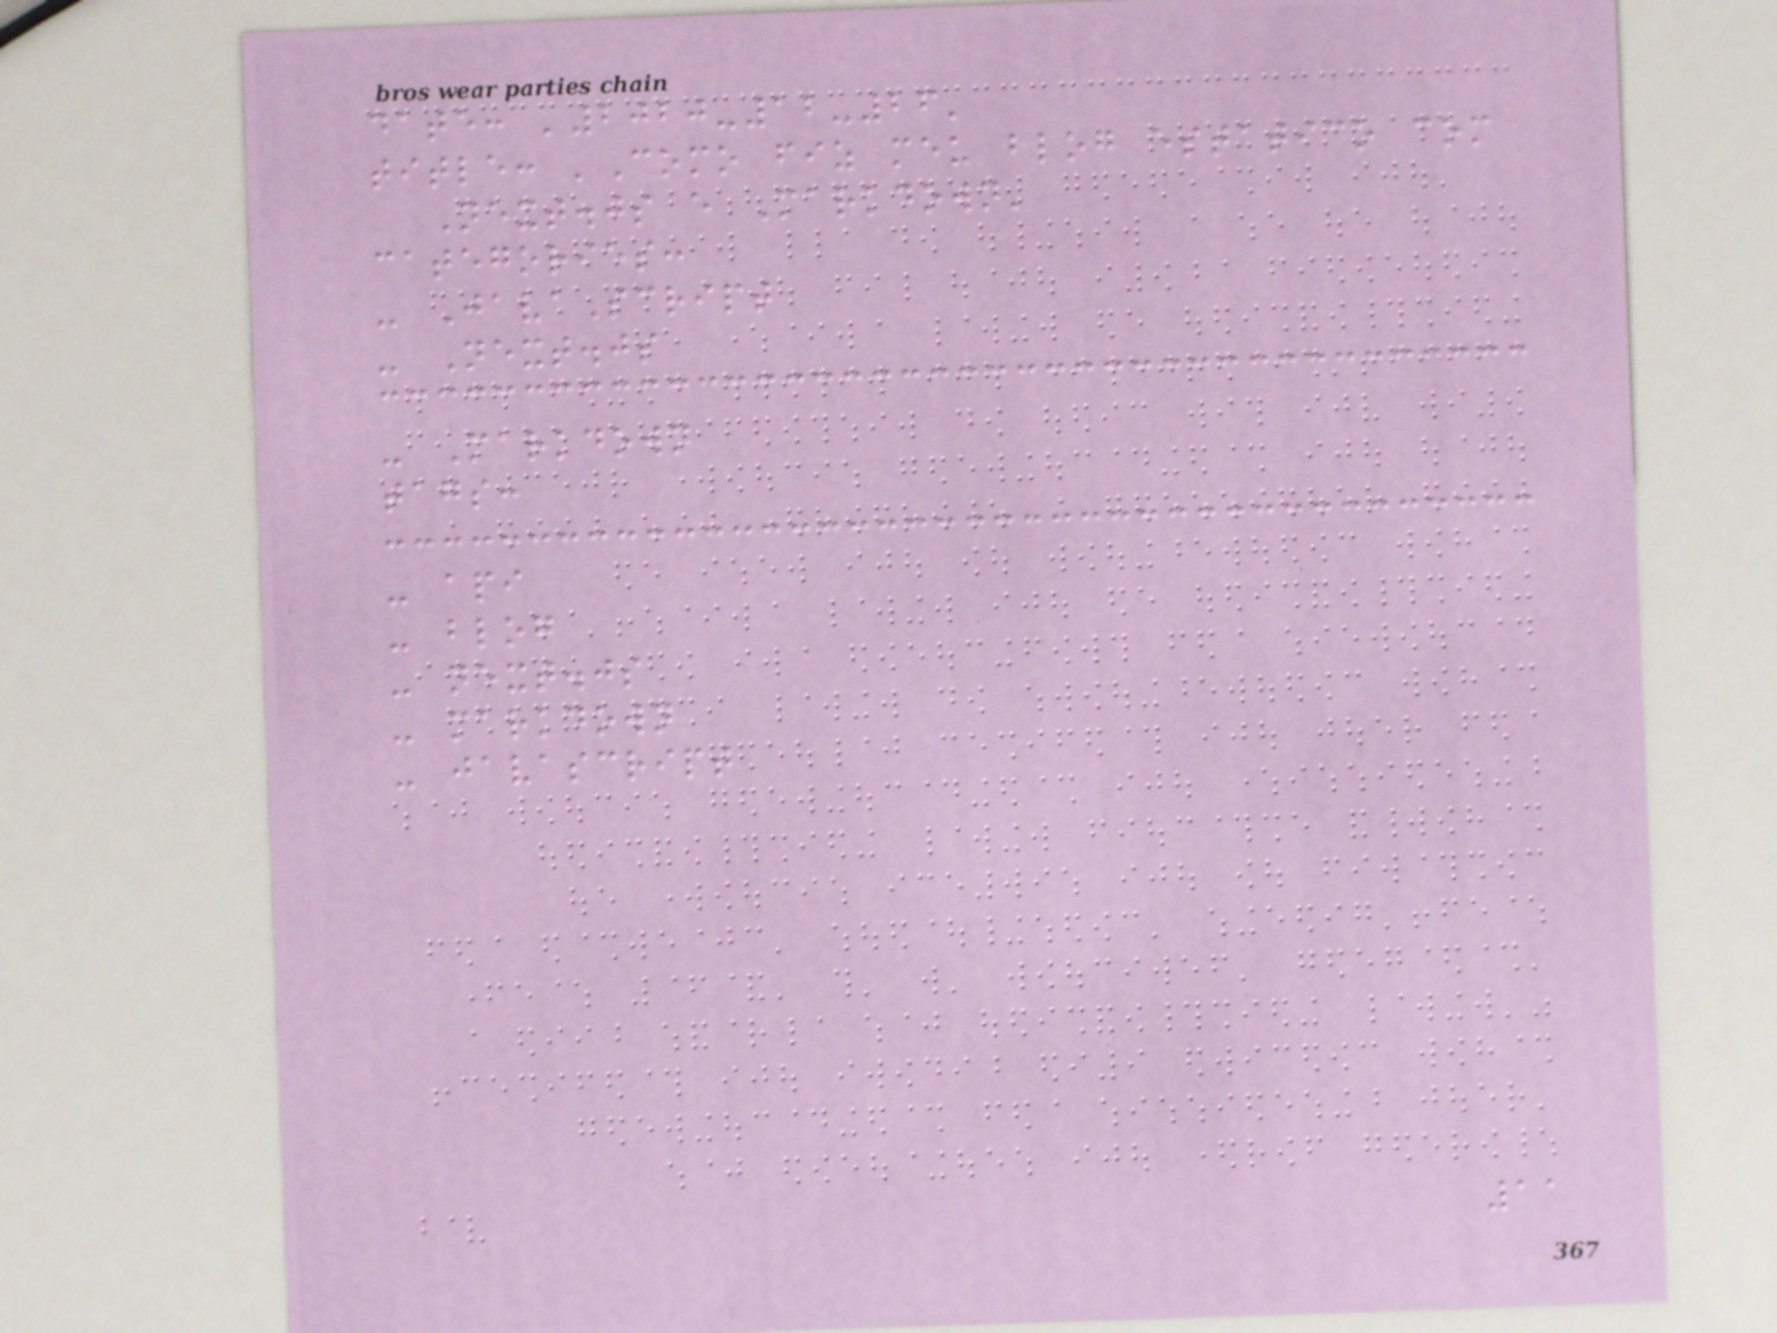date: '2020-12-26'
title: 'Como fiz meu blog estatico com
Next.js e Markdown'
categories:
- JavaScript
- Next.js
- Markdown
tags:
- api
- blog
- next.js
- markdown
- javascript
11
